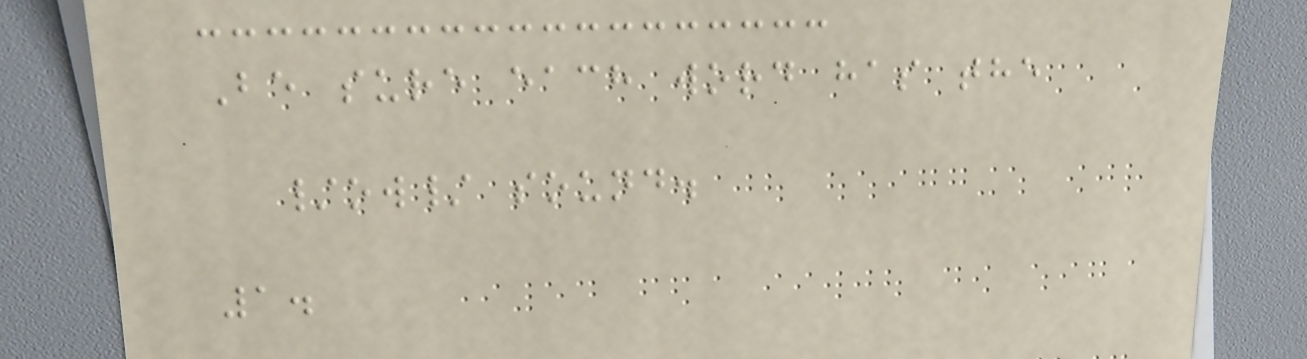Be sure each word has the
/ow/ sound.
1.
